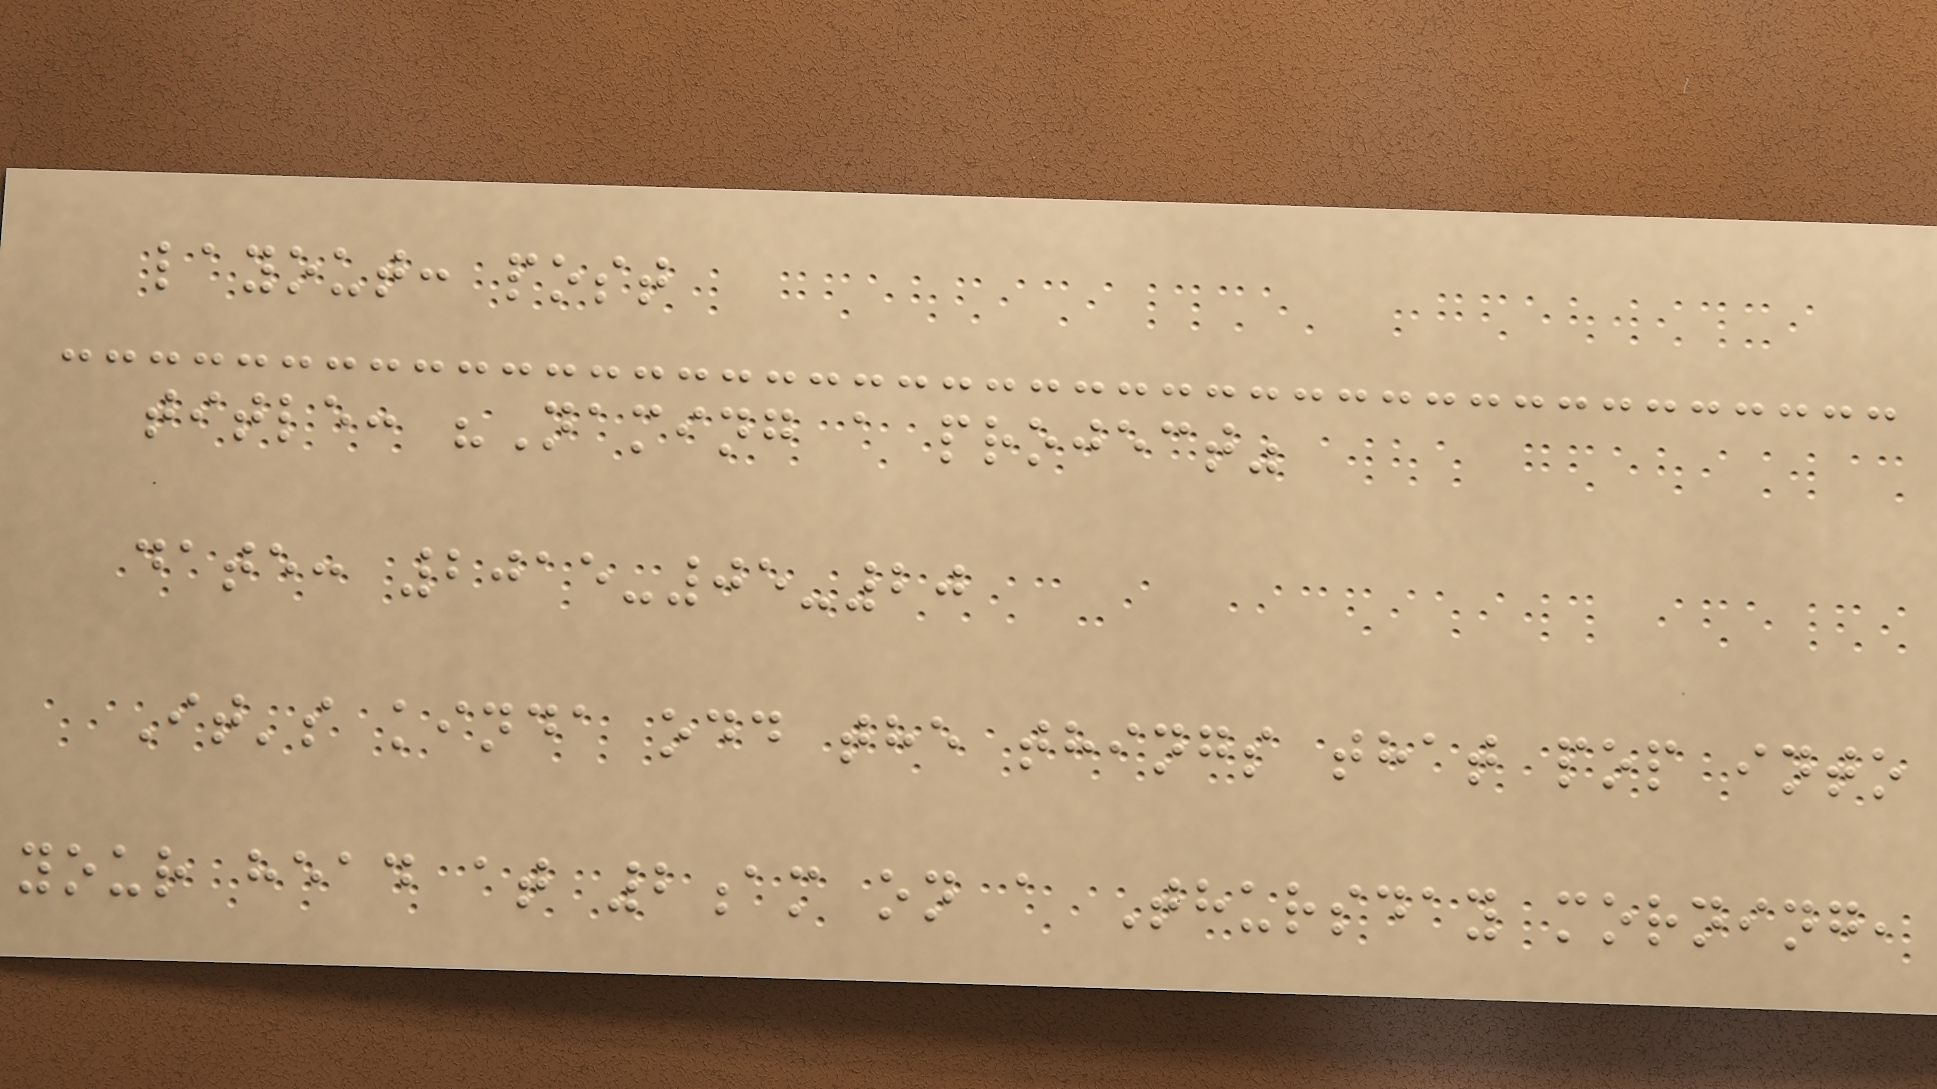layout: post
title: "Naming a project"
date: 2015-05-20
It's kinda odd the things that pop into
your head at 2am on a Thursday morning,
